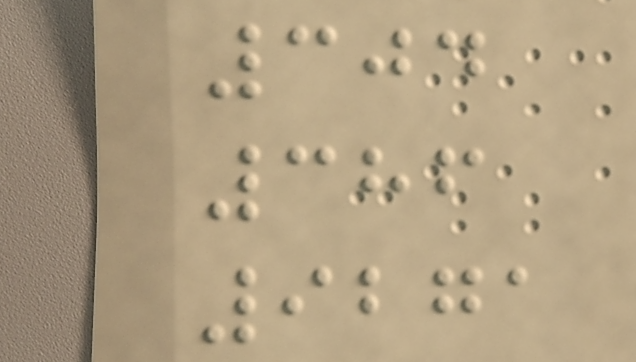304
386
9271
